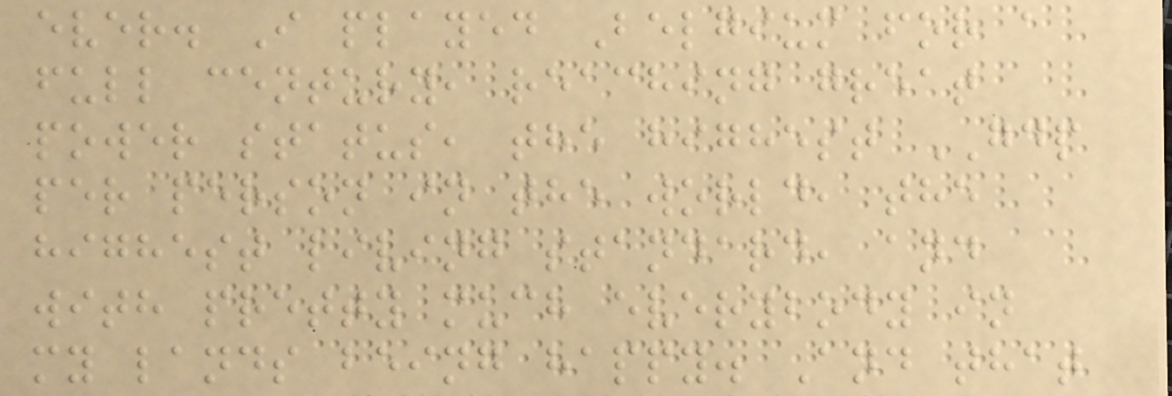ever. I played Belgium for a
full century, reaching great
power status, the highest GDP
per person in the world, the
highest living standard, and
with pretty much everybody in
my lands being happy. And that
